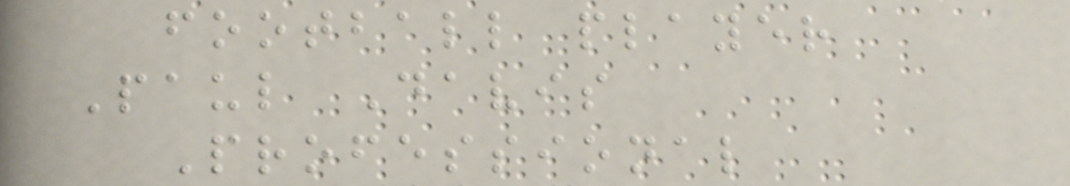football player
Paul Davis
Professional
